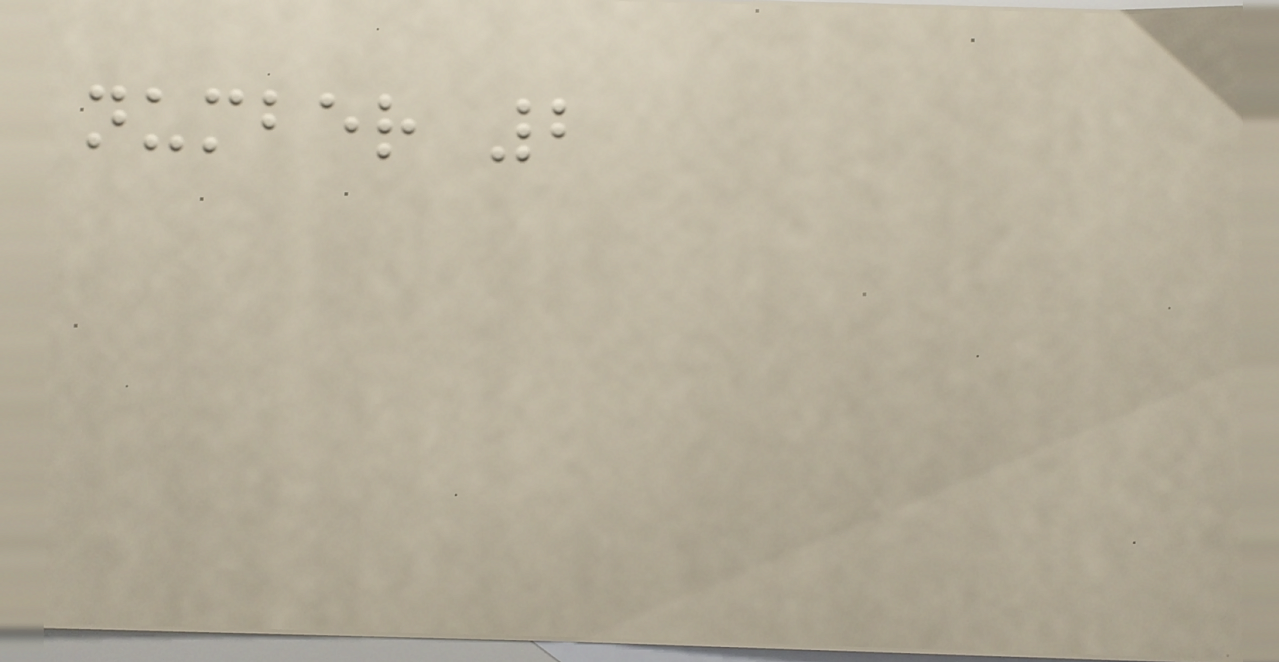number 2
